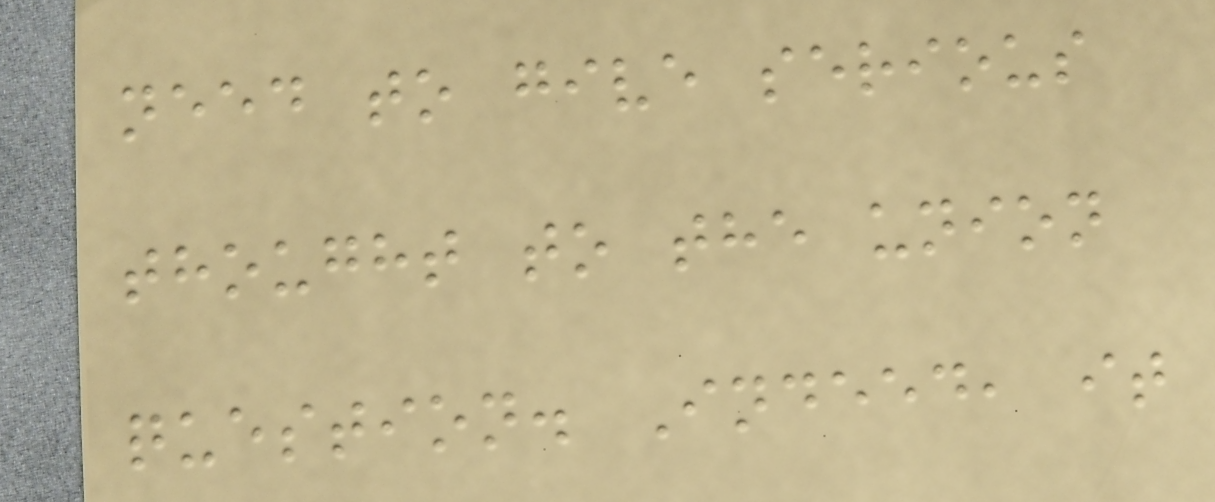need to give serious
thought to the union
question. Indeed, it
